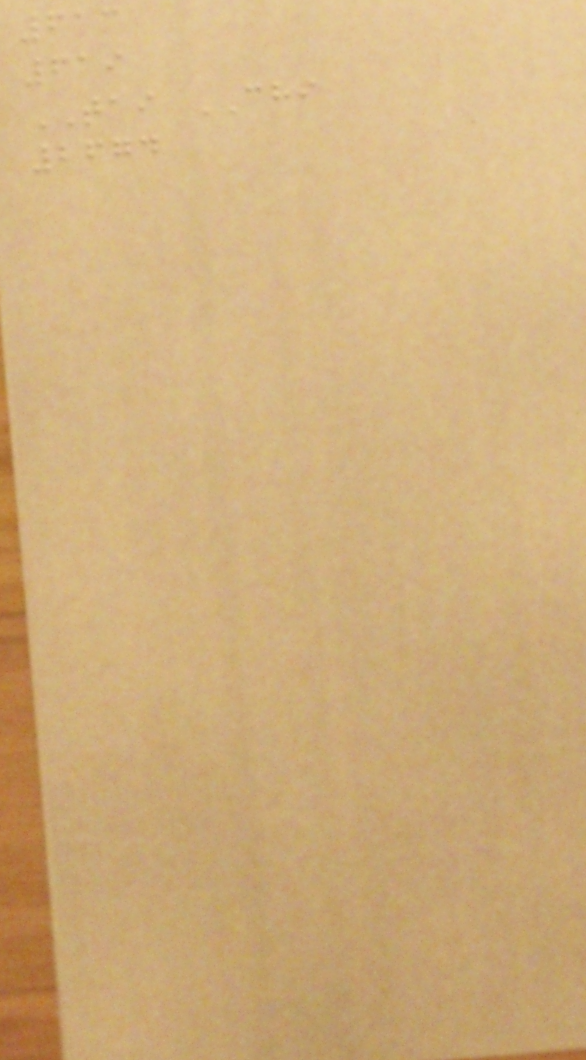613
619
TAI CHI
2674
